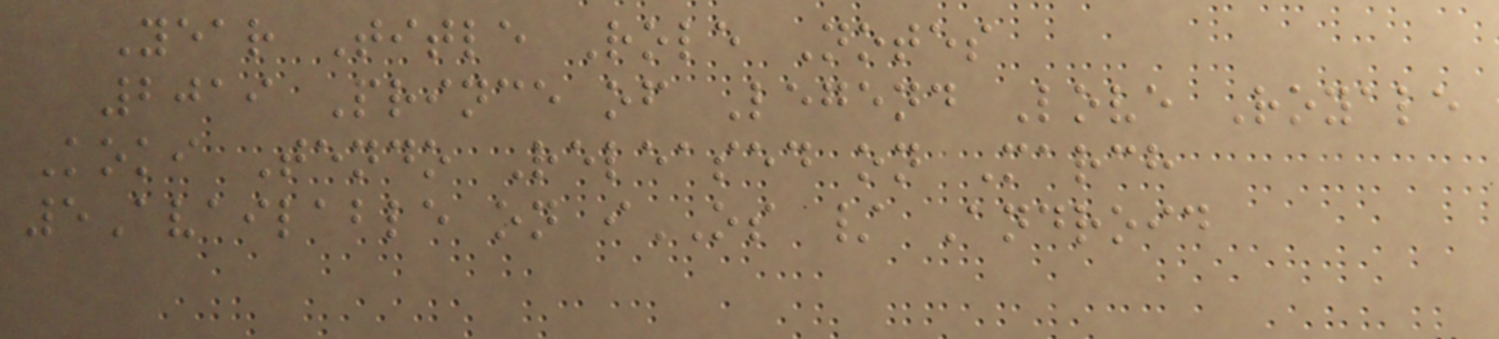Year Title Role Notes
2019 Prince of Legend Love Royale
Koki Tendo Released on March
5Available on iOS / Android
